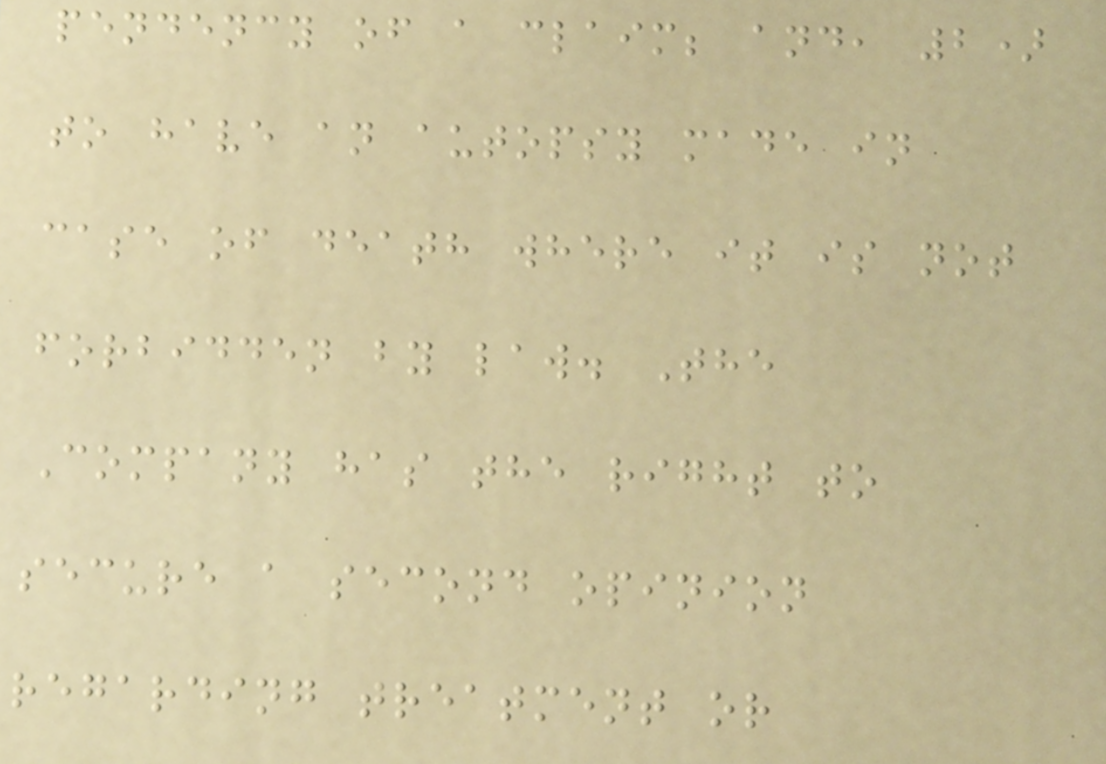pendency of a claim; and, 2)
to have an autopsy made in
case of death where it is not
forbidden by law. The
Company has the right to
secure a second opinion
regarding treatment or
